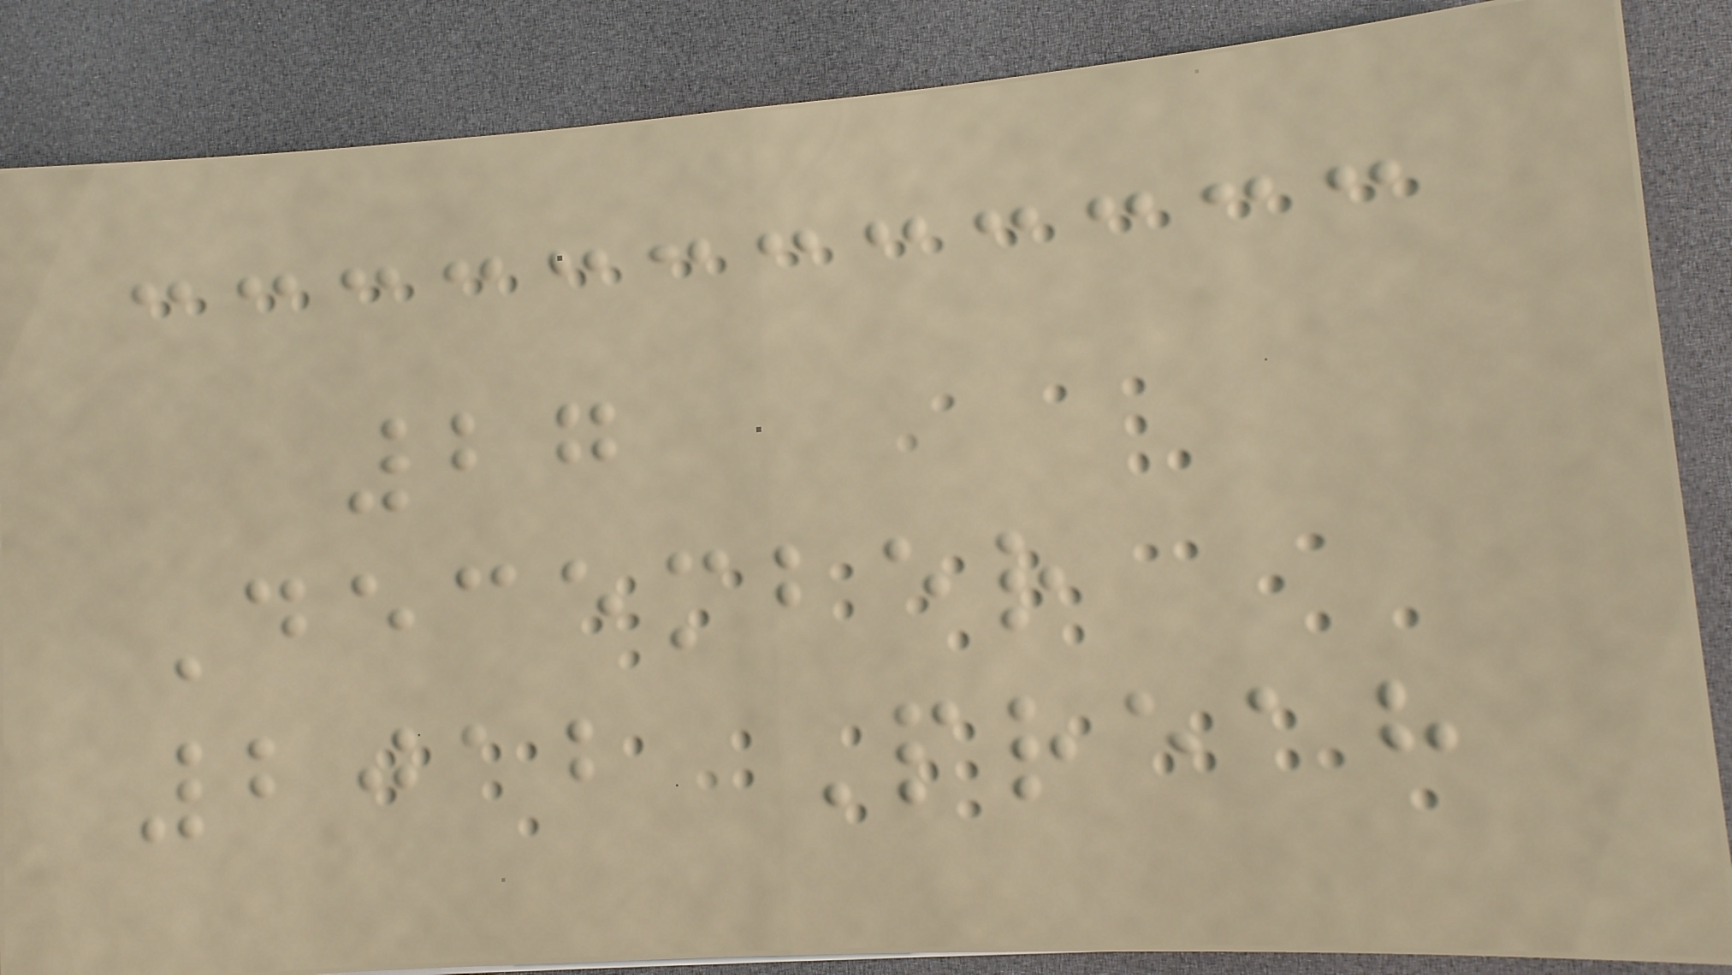27
December
2012 Preah
